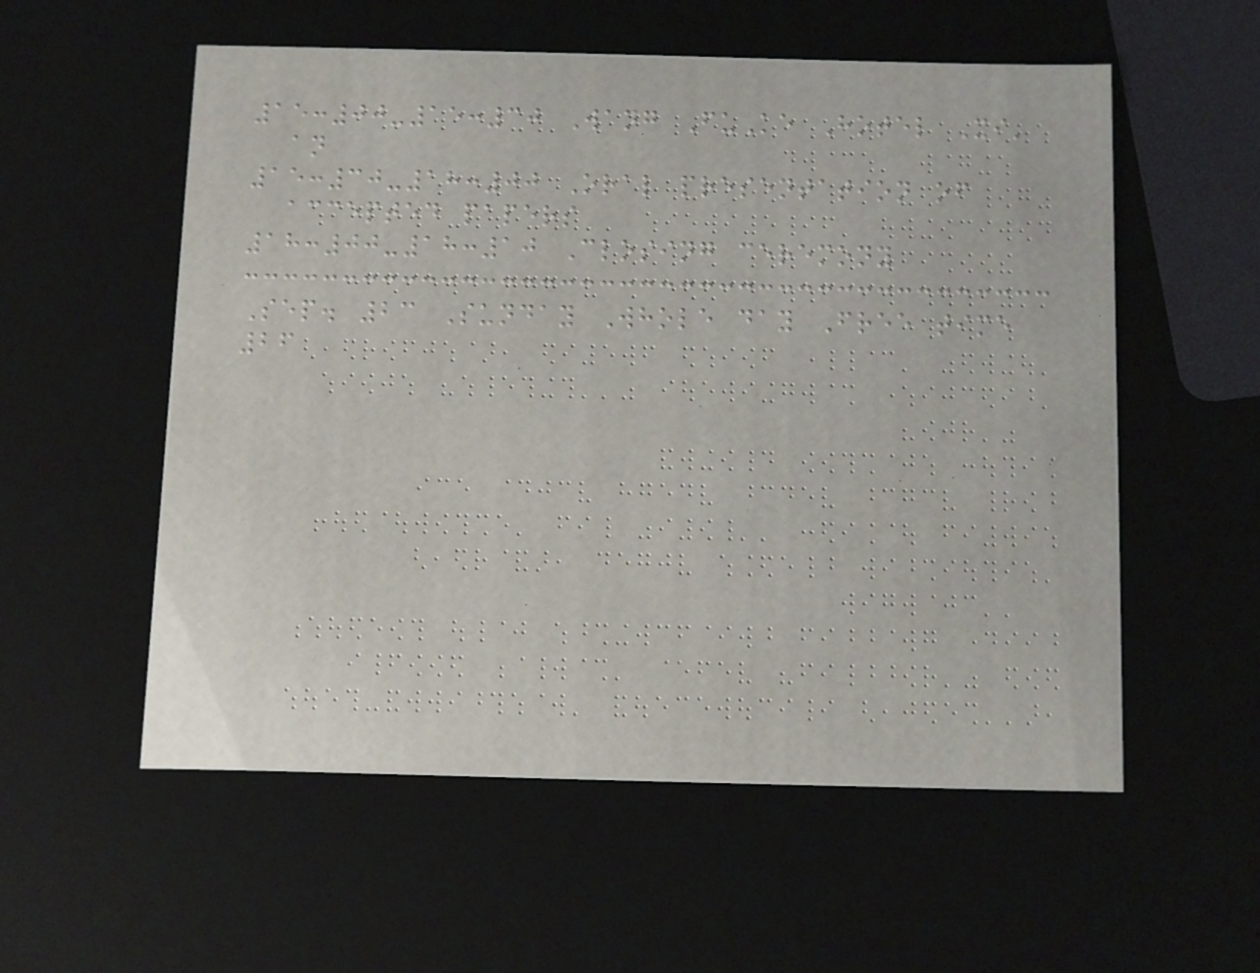15:00-15:30 Wang FuKe Hotel Xi'
an
15:30-18:00 Oral presentation of
accepted papers
18:00-18:10 Closing ceremony
Sep. 23 Sunday Whole day Free time
26
